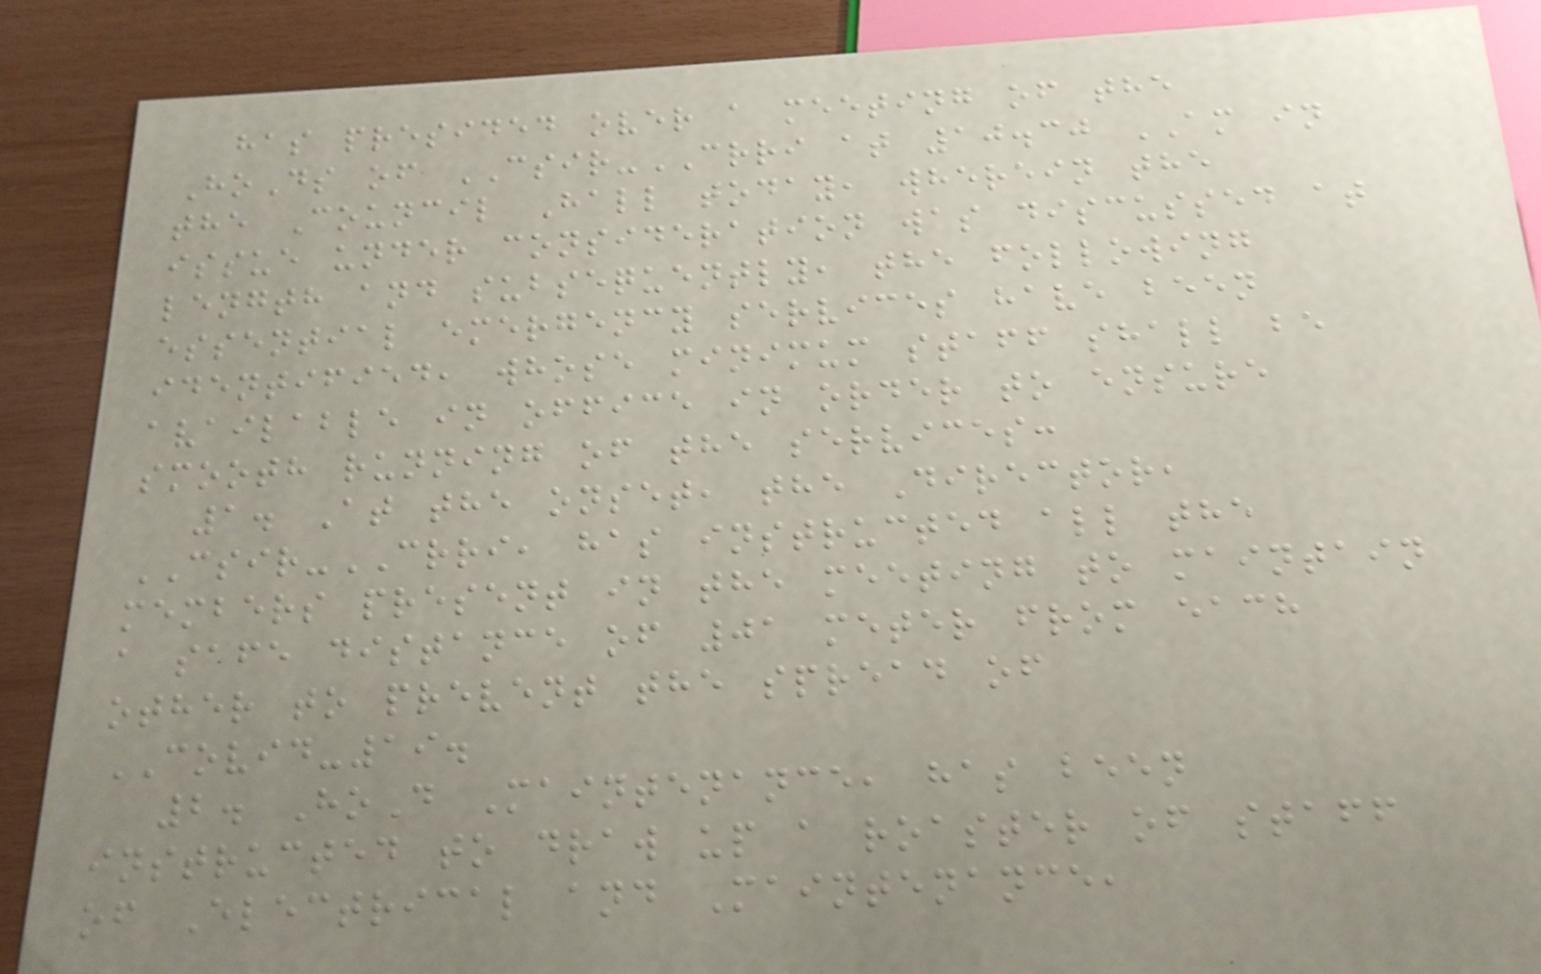has presided over a meeting of the
HoDs of CSIR-CRRI at 10.30 AM in
the Council Hall today, wherein the
issue under consideration was discussed at
length and subsequently, the following
essential emergency services have been
identified, whose minimum staff shall be
available in office in order to ensure
smooth running of the services:
1. At the onset, the Director,
CSIR-CRRI, has instructed all the
members present in the meeting to maintain
a safe distance of 01 meter from each
other to prevent the spread of
COVID-19.
2. HoD Maintenance, has been
instructed to draw up a roaster of staff
of Electrical and Maintenance,
